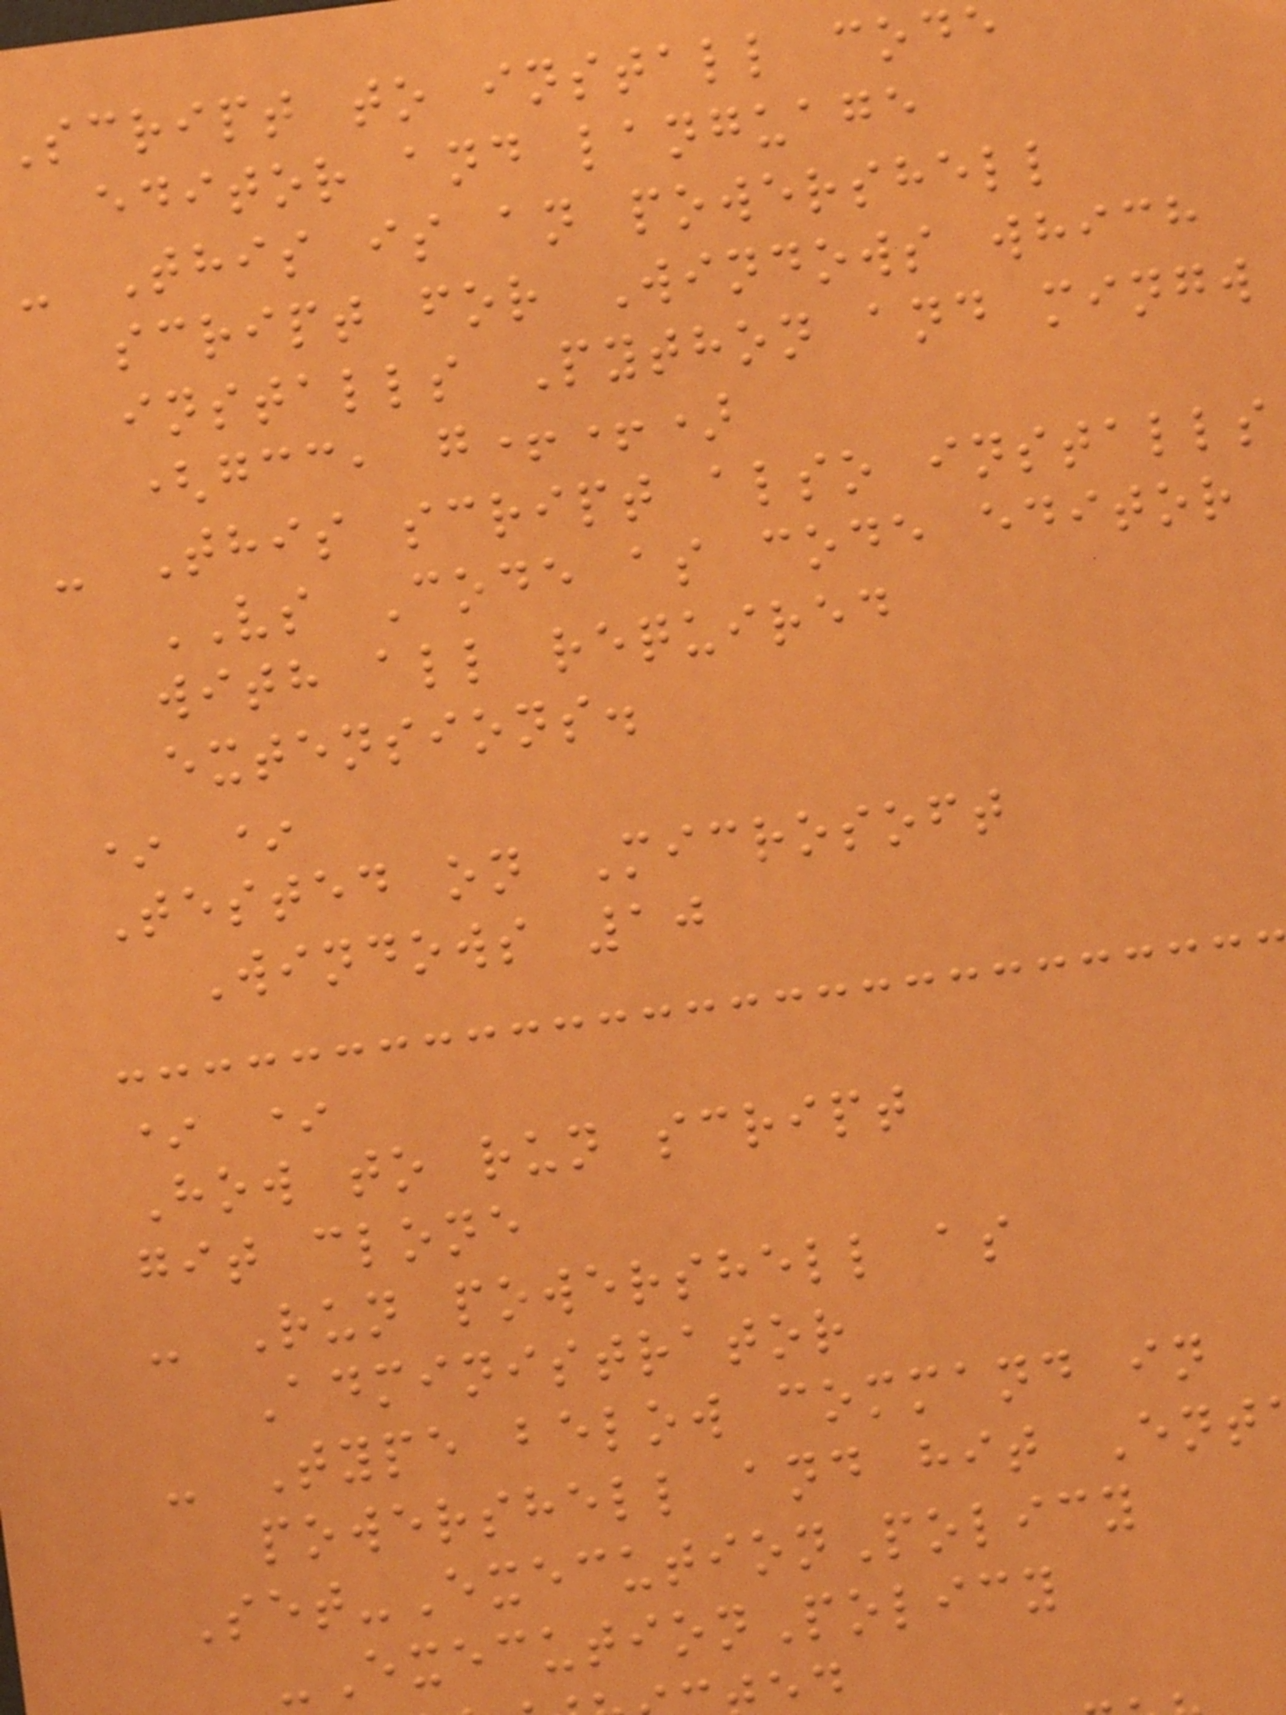script to install code
editor and language
- This is an powershell
script for Windows which
installs Python and mingw
(gcc, g++)
- This script also installs
VS Code as code editor
with all required
extensions.
* *
Tested on Microsoft
Windows 10
* *
How to run script
git clone
- Run powershell as
Administrator
- Type below command in
powershell and hit Ent
Set-ExecutionPolicy
-ExecutionPolicy
